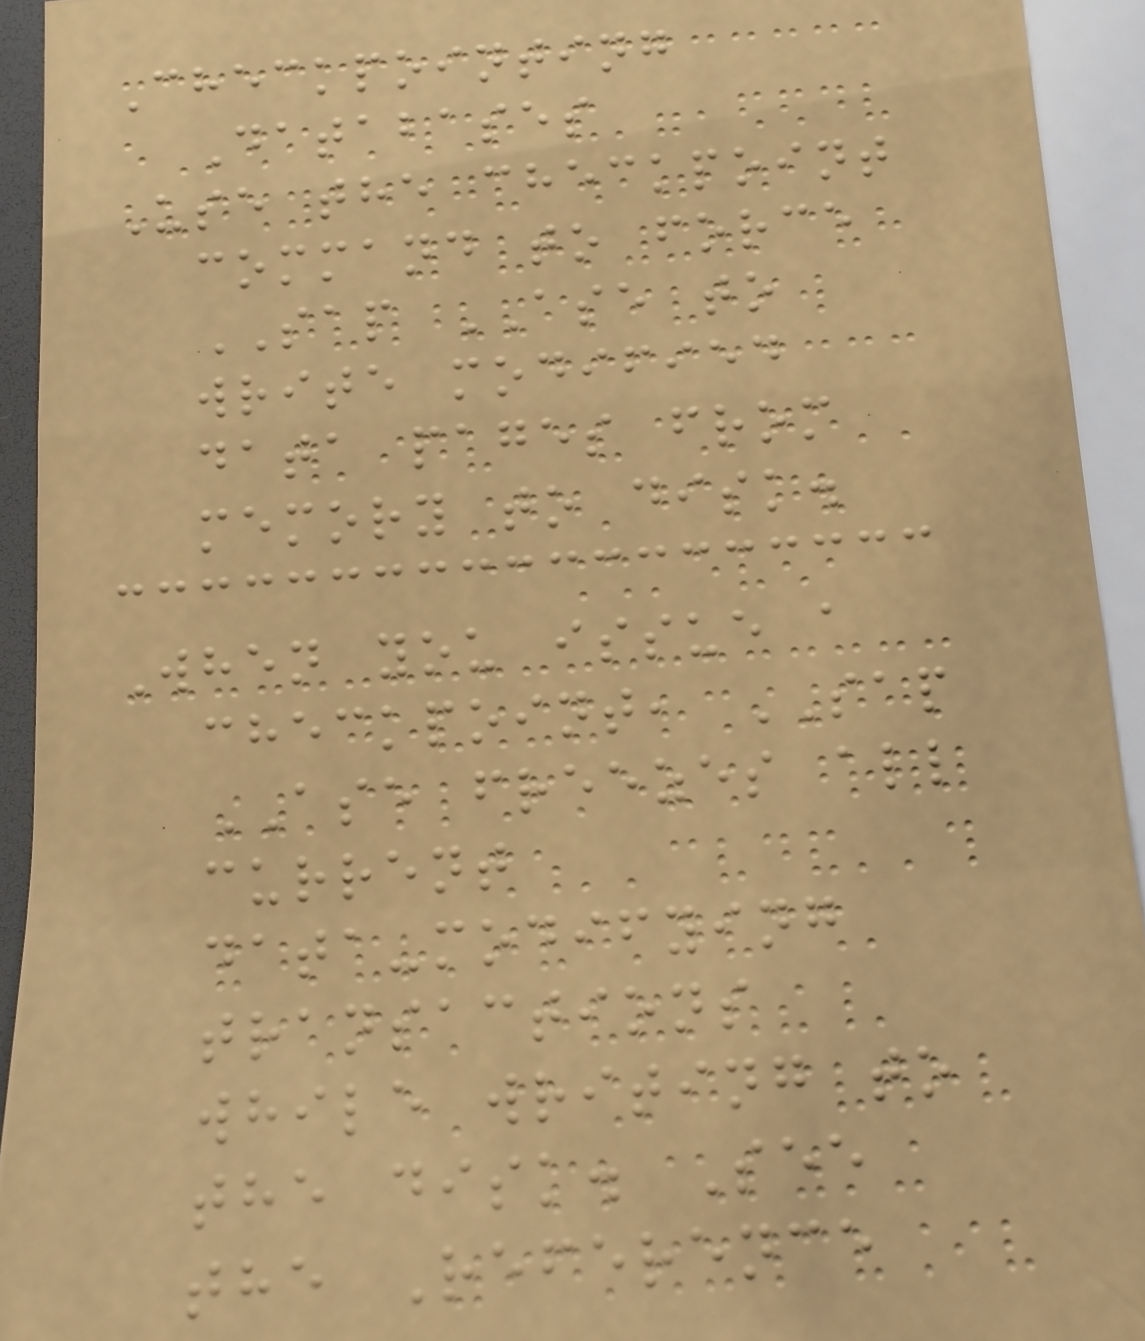Checkpointing
Databases
Use the checkpoint
command to force
SAP ASE to
write modified
data pages from
memory to disk.
When you issue a
checkpoint, SAP
ASE freezes all
current
data-modifying
transactions
while writing to
the disk. See
the Reference
